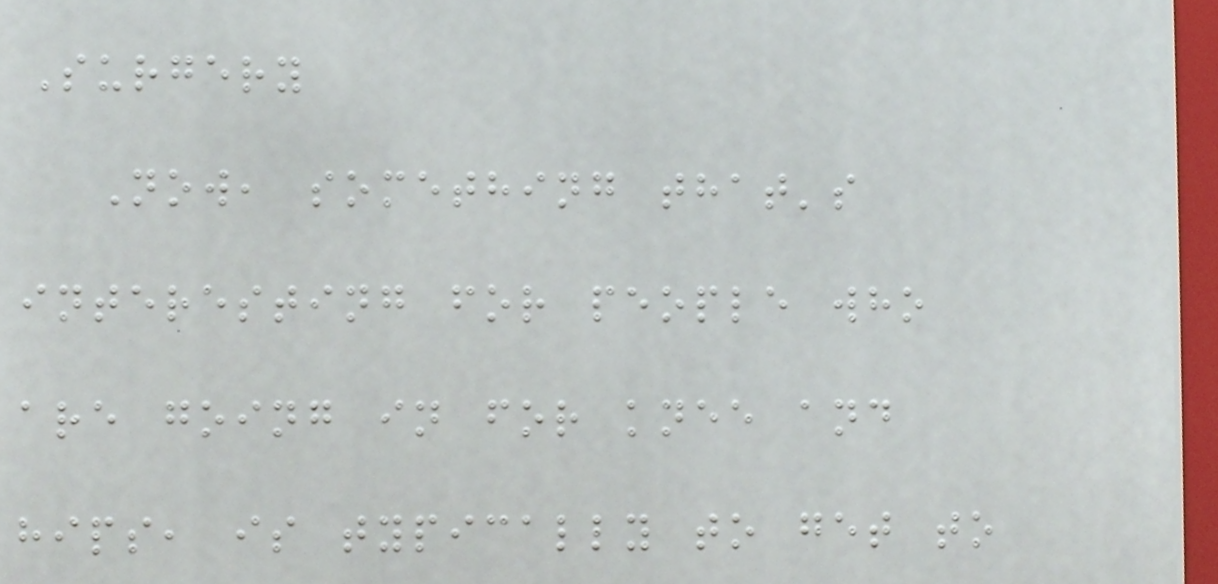Surgery
Now, something that's
interesting for people who
are going in for knee and
hips, is typically to get to
